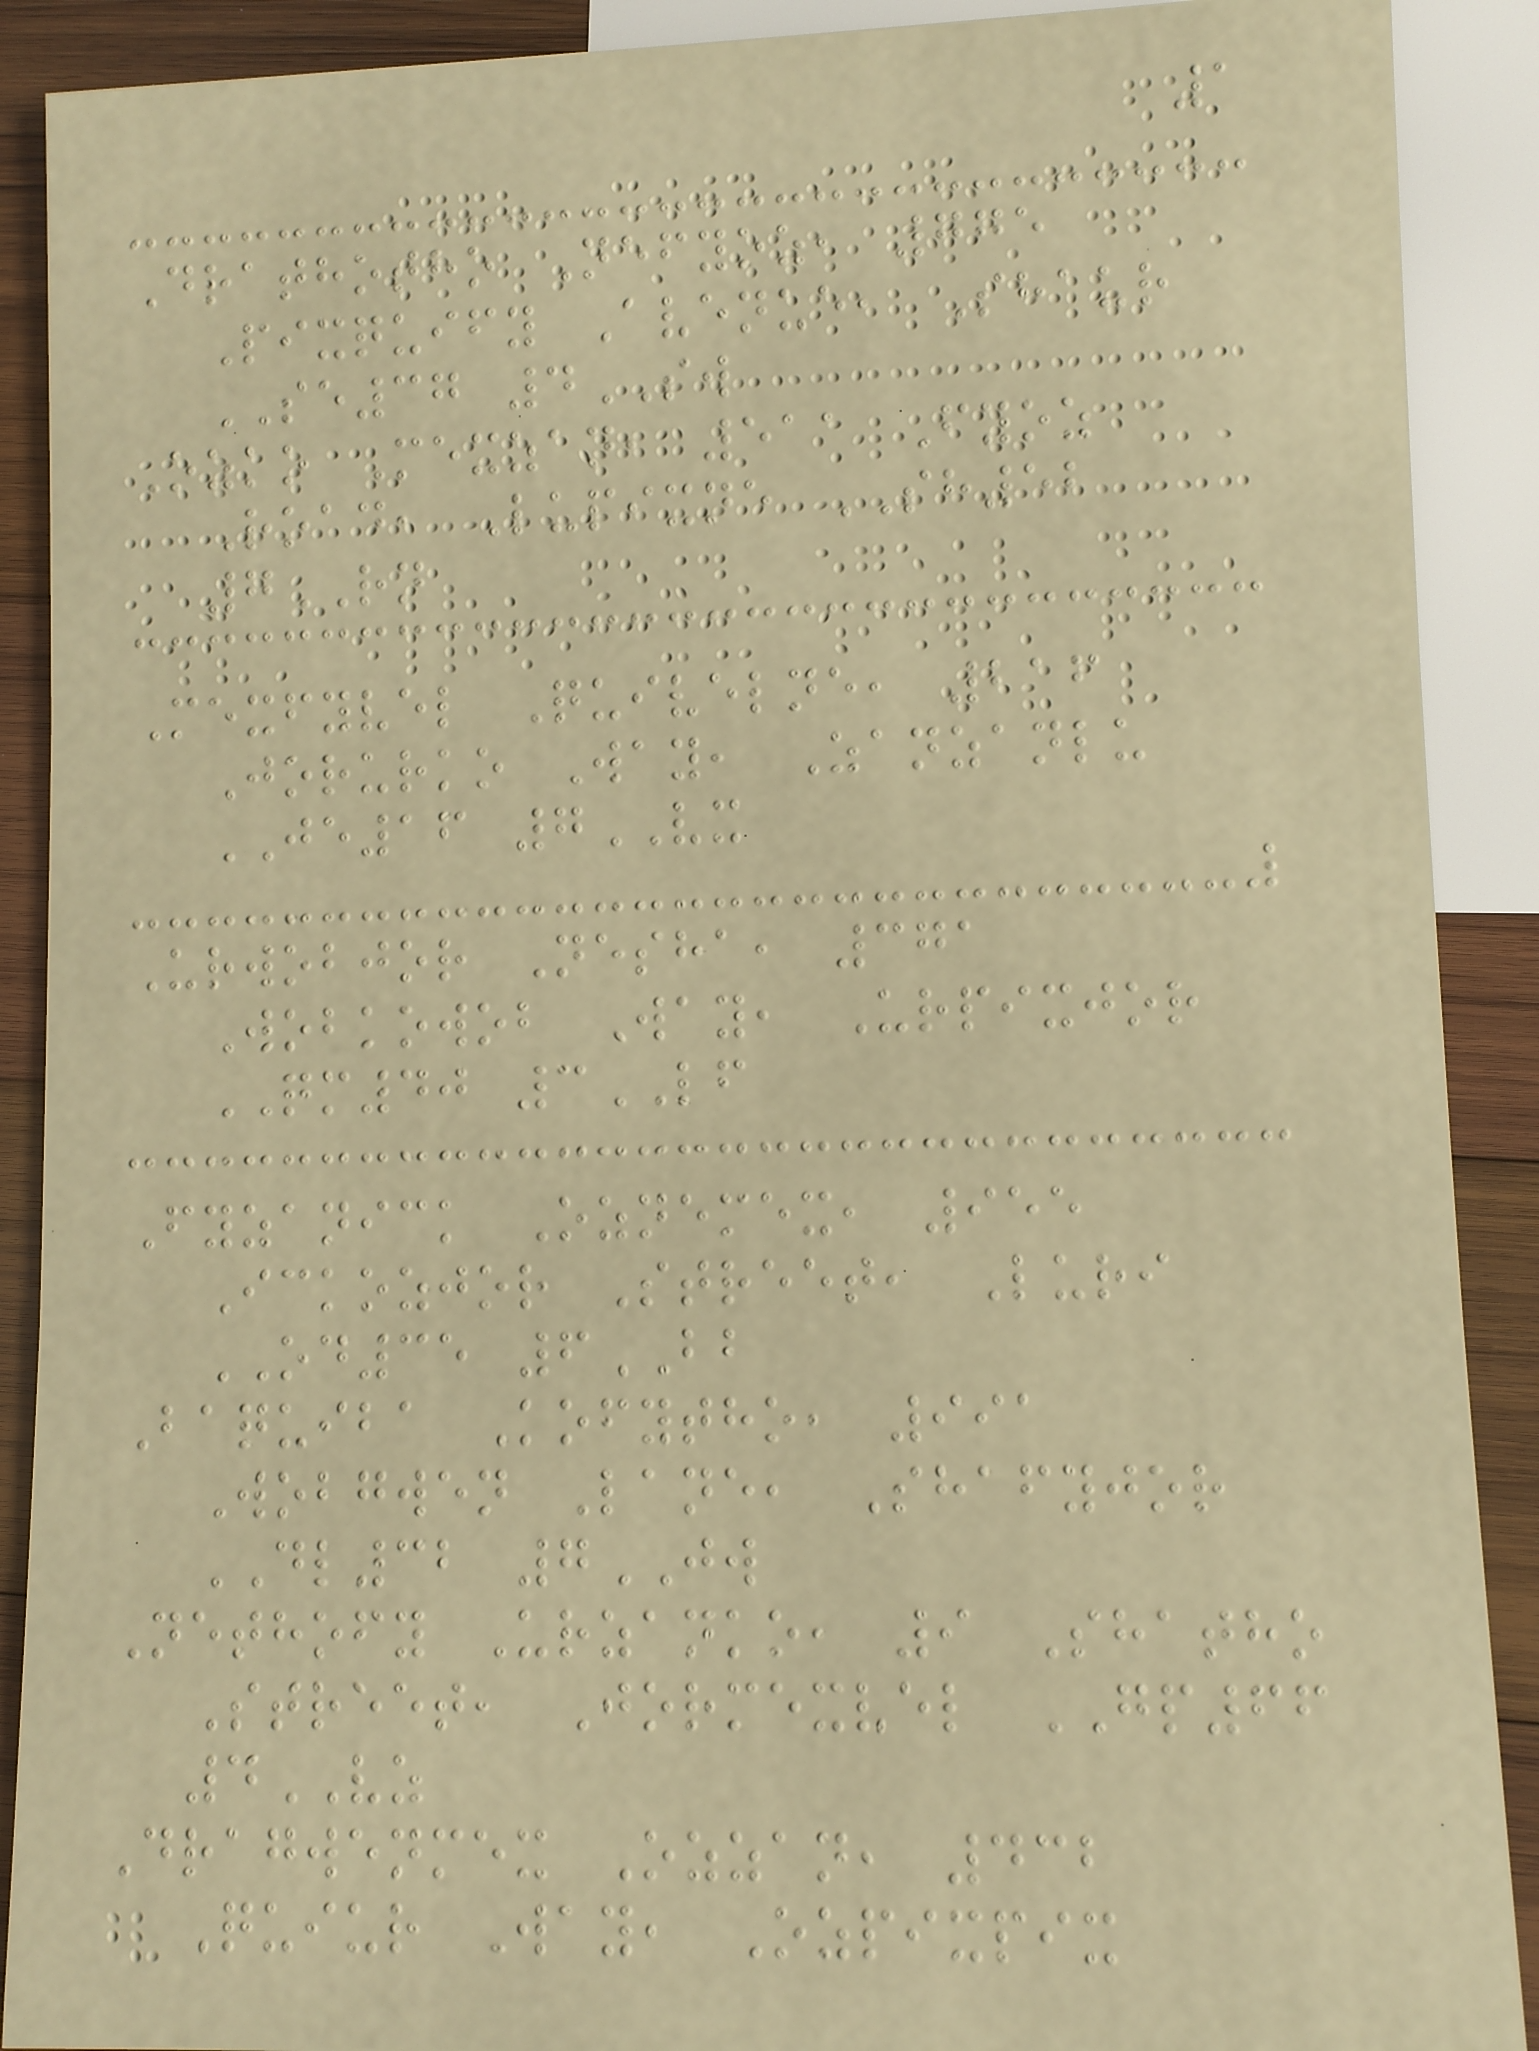1
Drathotho Nefyoz, 775
Pixquify Avenue, Shaur
SE37 4SW
Ozko Mexzan, 511 Fyoz
Road, Lupixne SH52
7RN
Mexfyvel Quivelne, 216
Jorurko Way, Zanzanlu
JE16 7VX
Urwobjor Nesha, 371
Wobkowob Way, Urpixjor
QM40 3LF
Fyzanick Oznemex, 955
Ickozjor Street, Luri
OD35 6BB
Baquiba Kofytho, 991
Wobgwen Lane, Shafyjor
DL32 7JW
Nethofy Urzanko, 9 Shatho
Street, Jormexvel GP66
4VZ
Dragwenmex Ozzan, 432
Quiur Way, Ozpixpix
